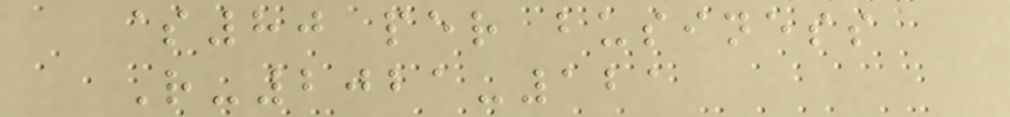$80 per business
R-2021-121
